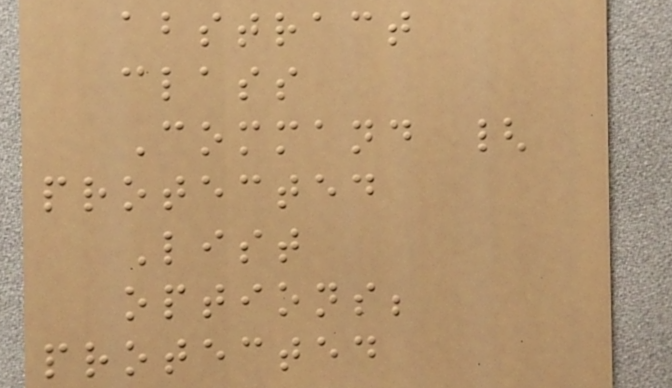abstract
class
Command {
protected
List
options;
protected
